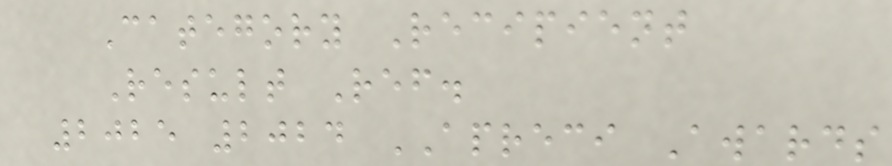Category Recipient
Result Ref.
2025 2024 APRECI Awards
